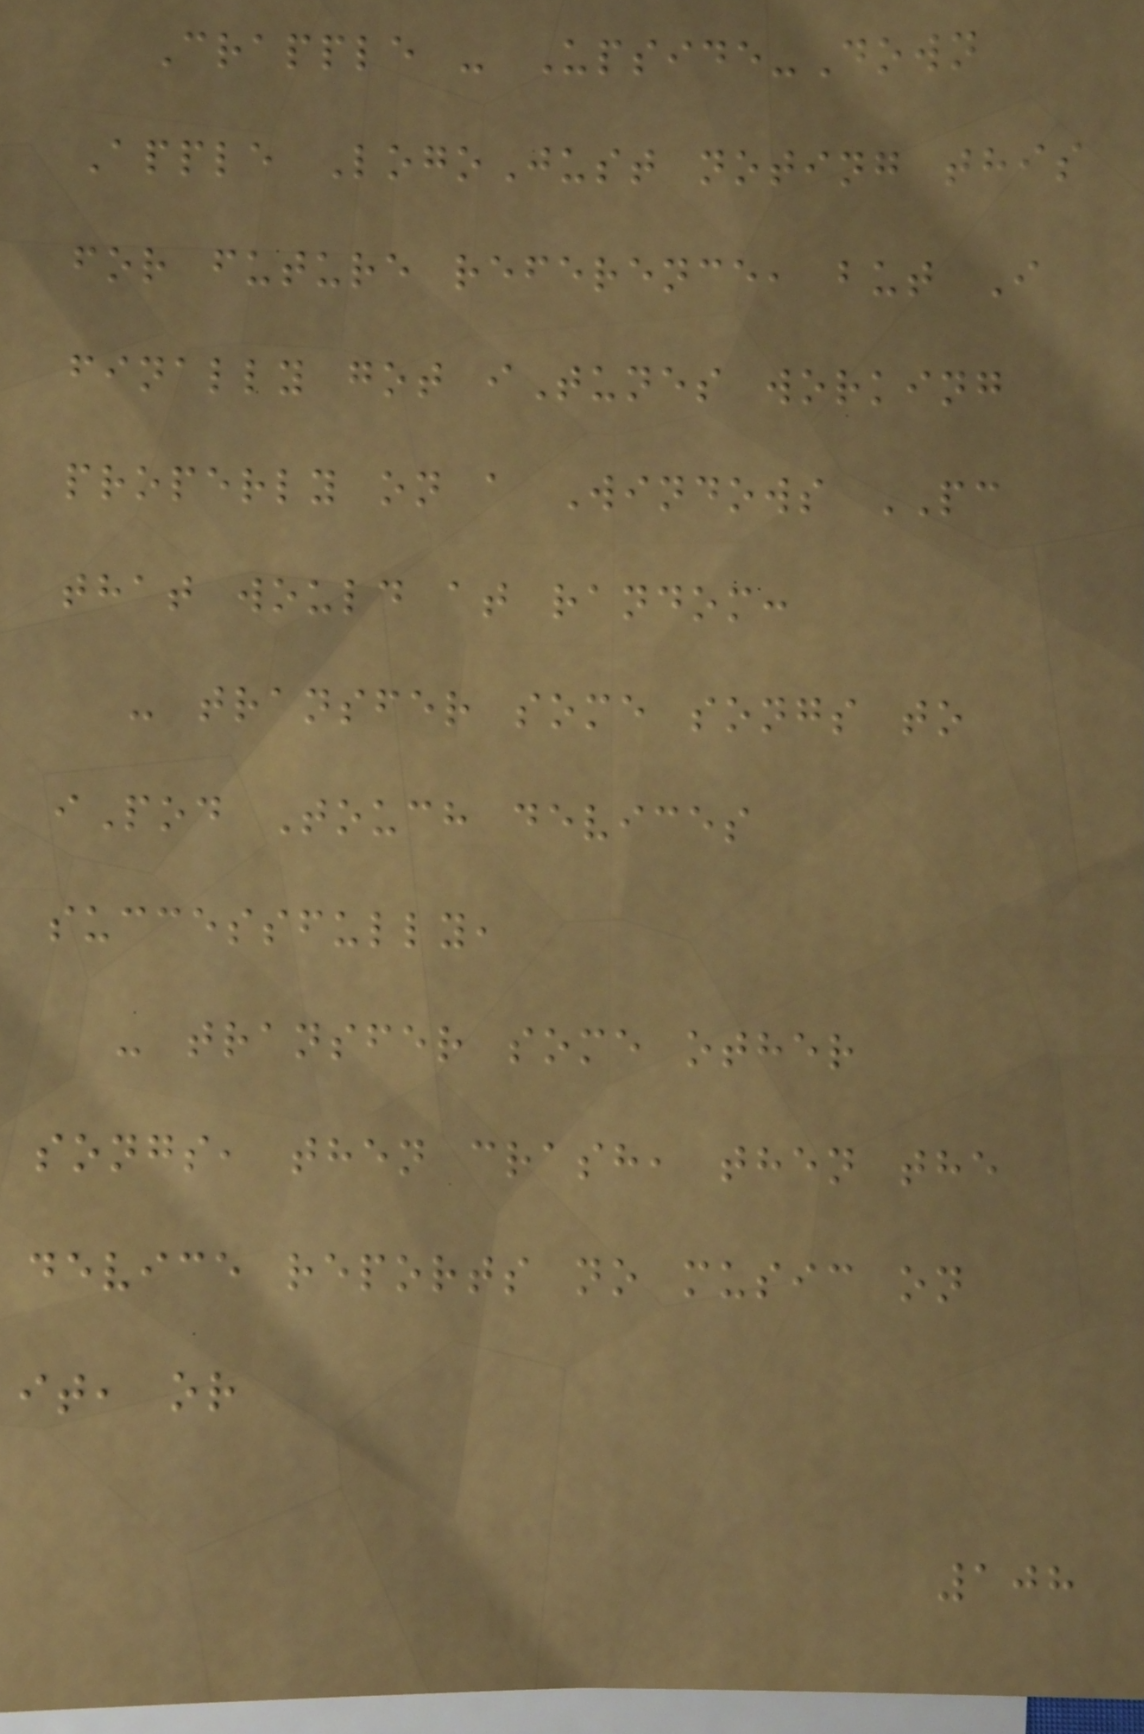Crapple - Upside-Down
Apple LogoJust noting this
for future reference, but I
finally got iTunes working
properly on a Windows PC
that would at random:
- transfer some songs to
iPod Touch devices
successfully,
- transfer some other
songs, then crash, then the
device reports no music on
it, or
108
